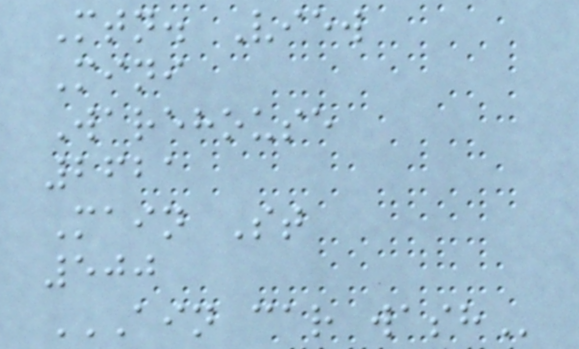Mtn. View
Mini
Warehouse
2621
Main St
500
AIN CAR WASH
